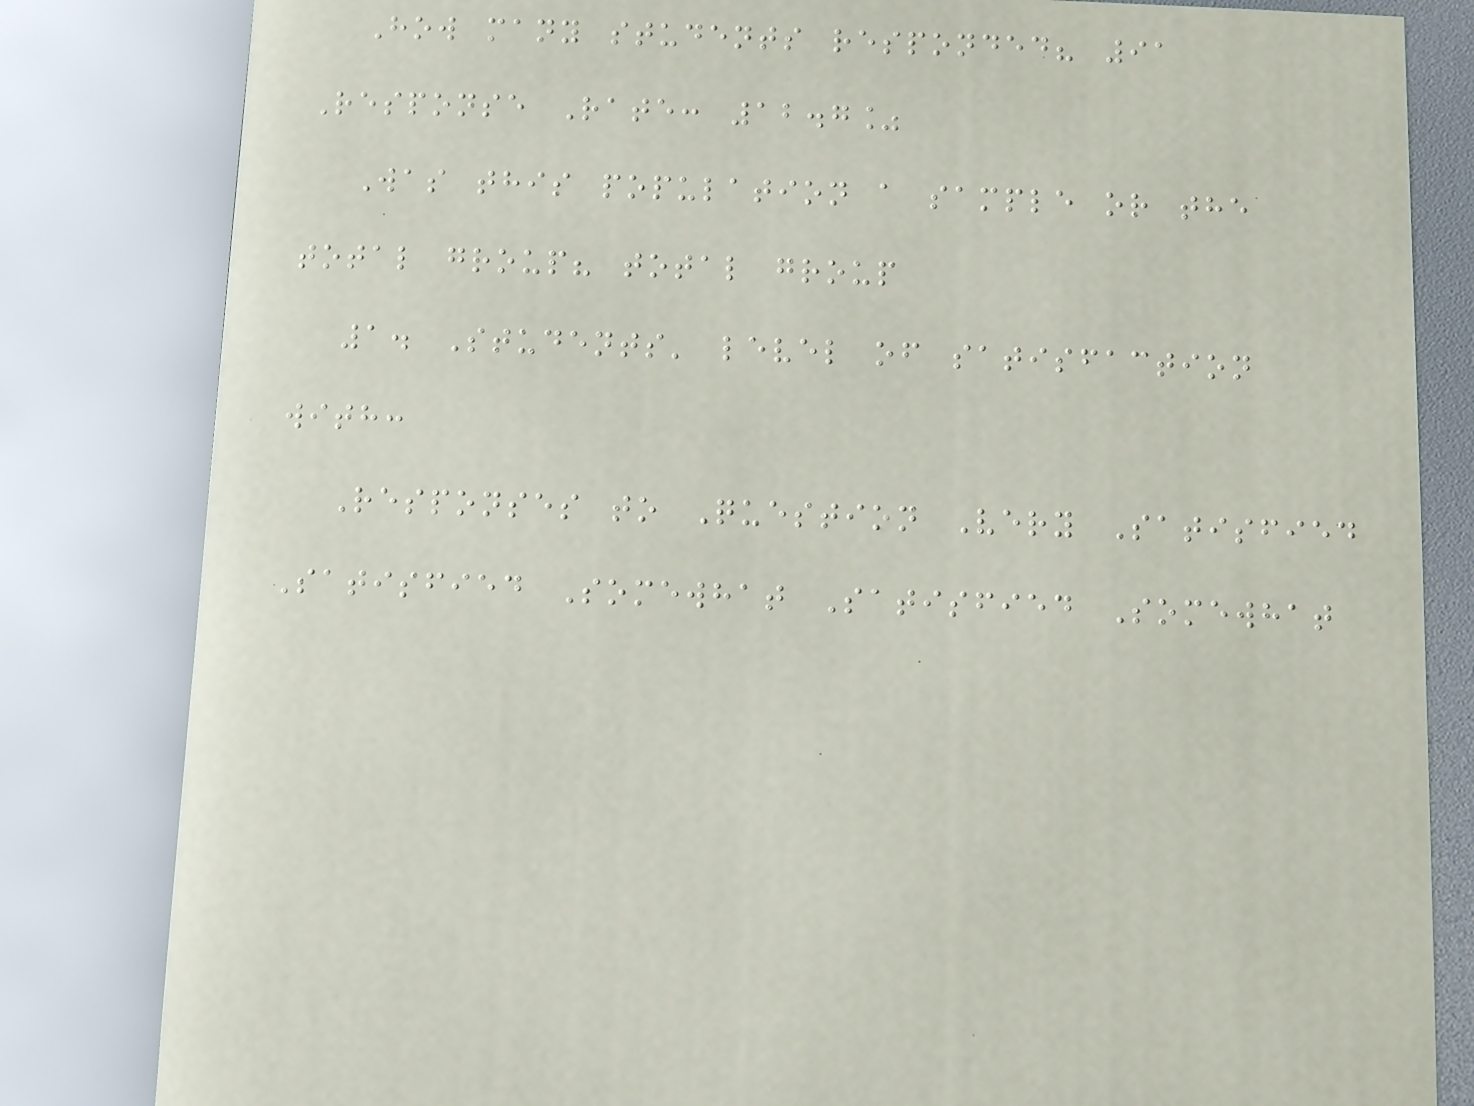How many students responded? 91
Response Rate: 12.7%
Was this population a sample or the
total group? total group
1. Students' level of satisfaction
with:
Responses to Question Very Satisfied
Satisfied Somewhat Satisfied Somewhat
